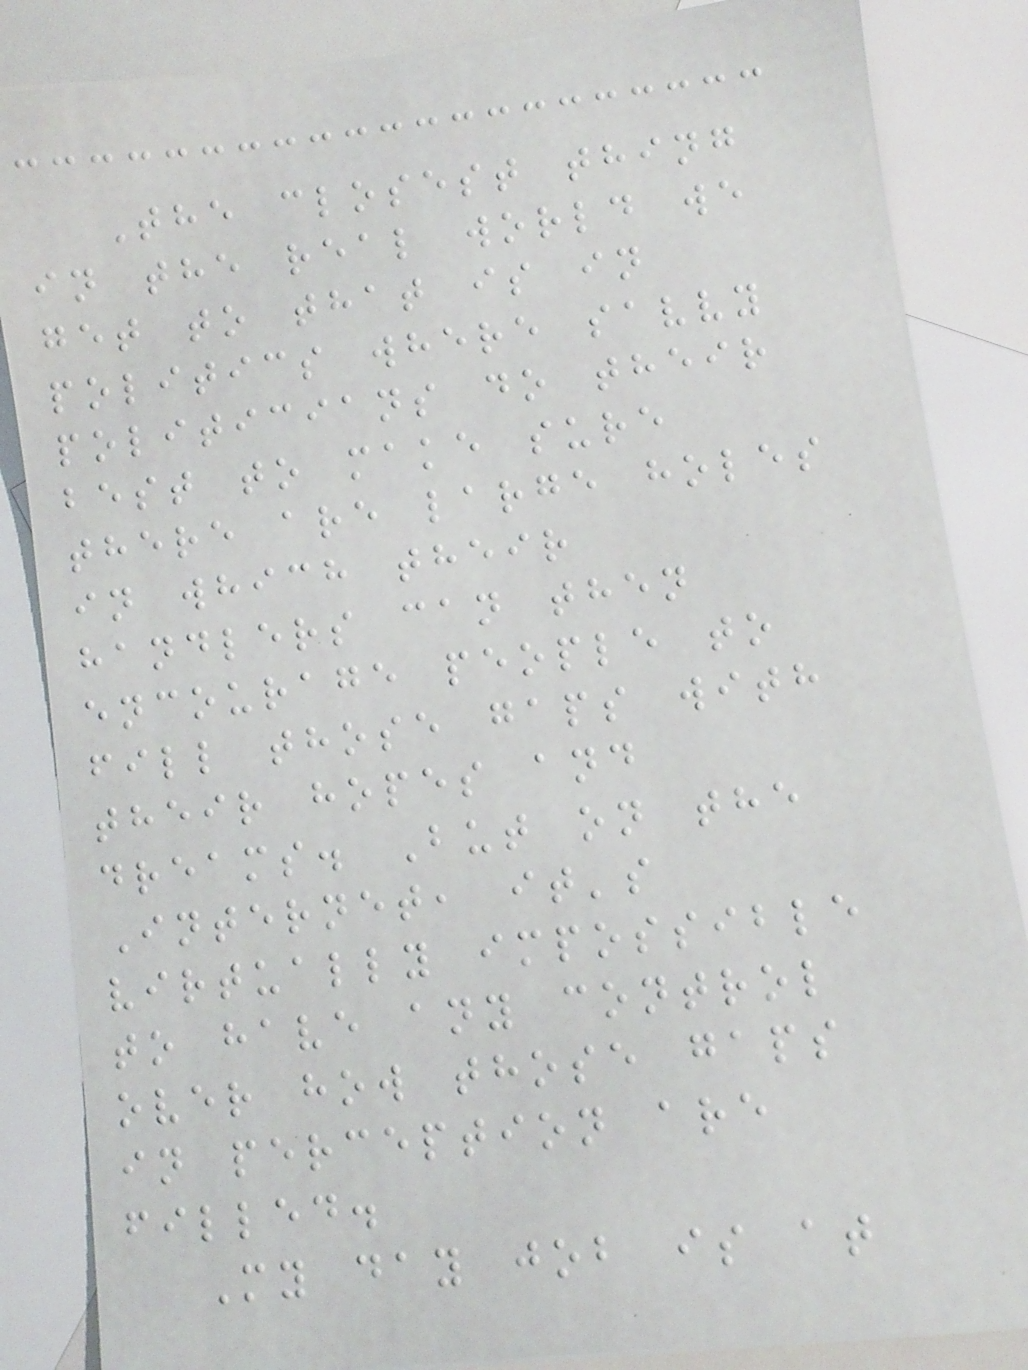The closest thing
in the real world we
get to that is in
politics where savvy
politicians do their
best to make sure
there are large holes
in which their
handlers can then
encourage people to
fill those gaps with
their hopes and
dreams. But on the
Internet, it's
virtually impossible
to have any control
over how those gaps
in perception are
filled.
My day job is at
